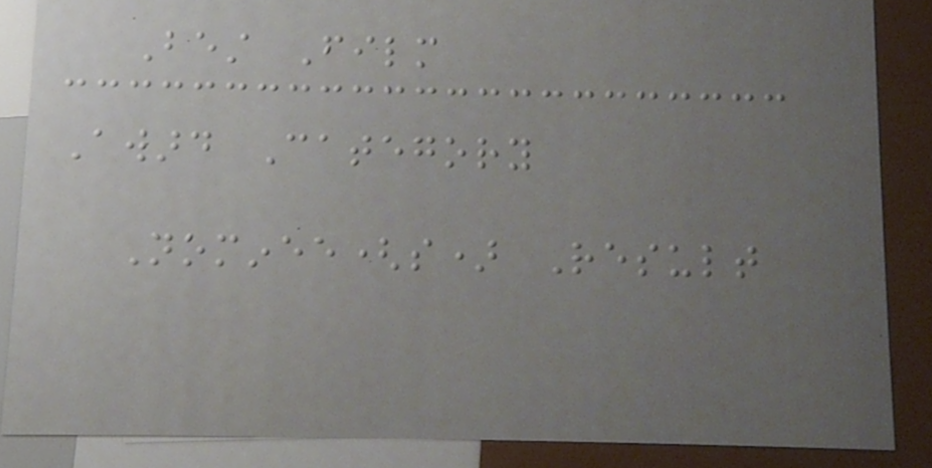Best Film
Award Category
Nominee(s) Result
